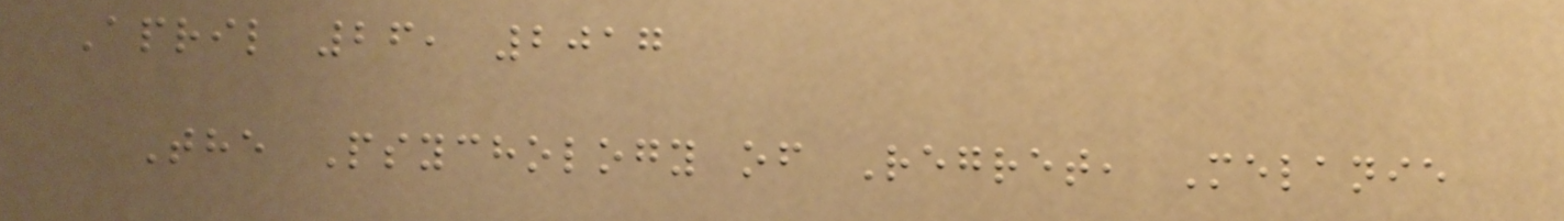April 26, 2017
The Psychology of Regret, Melanie
